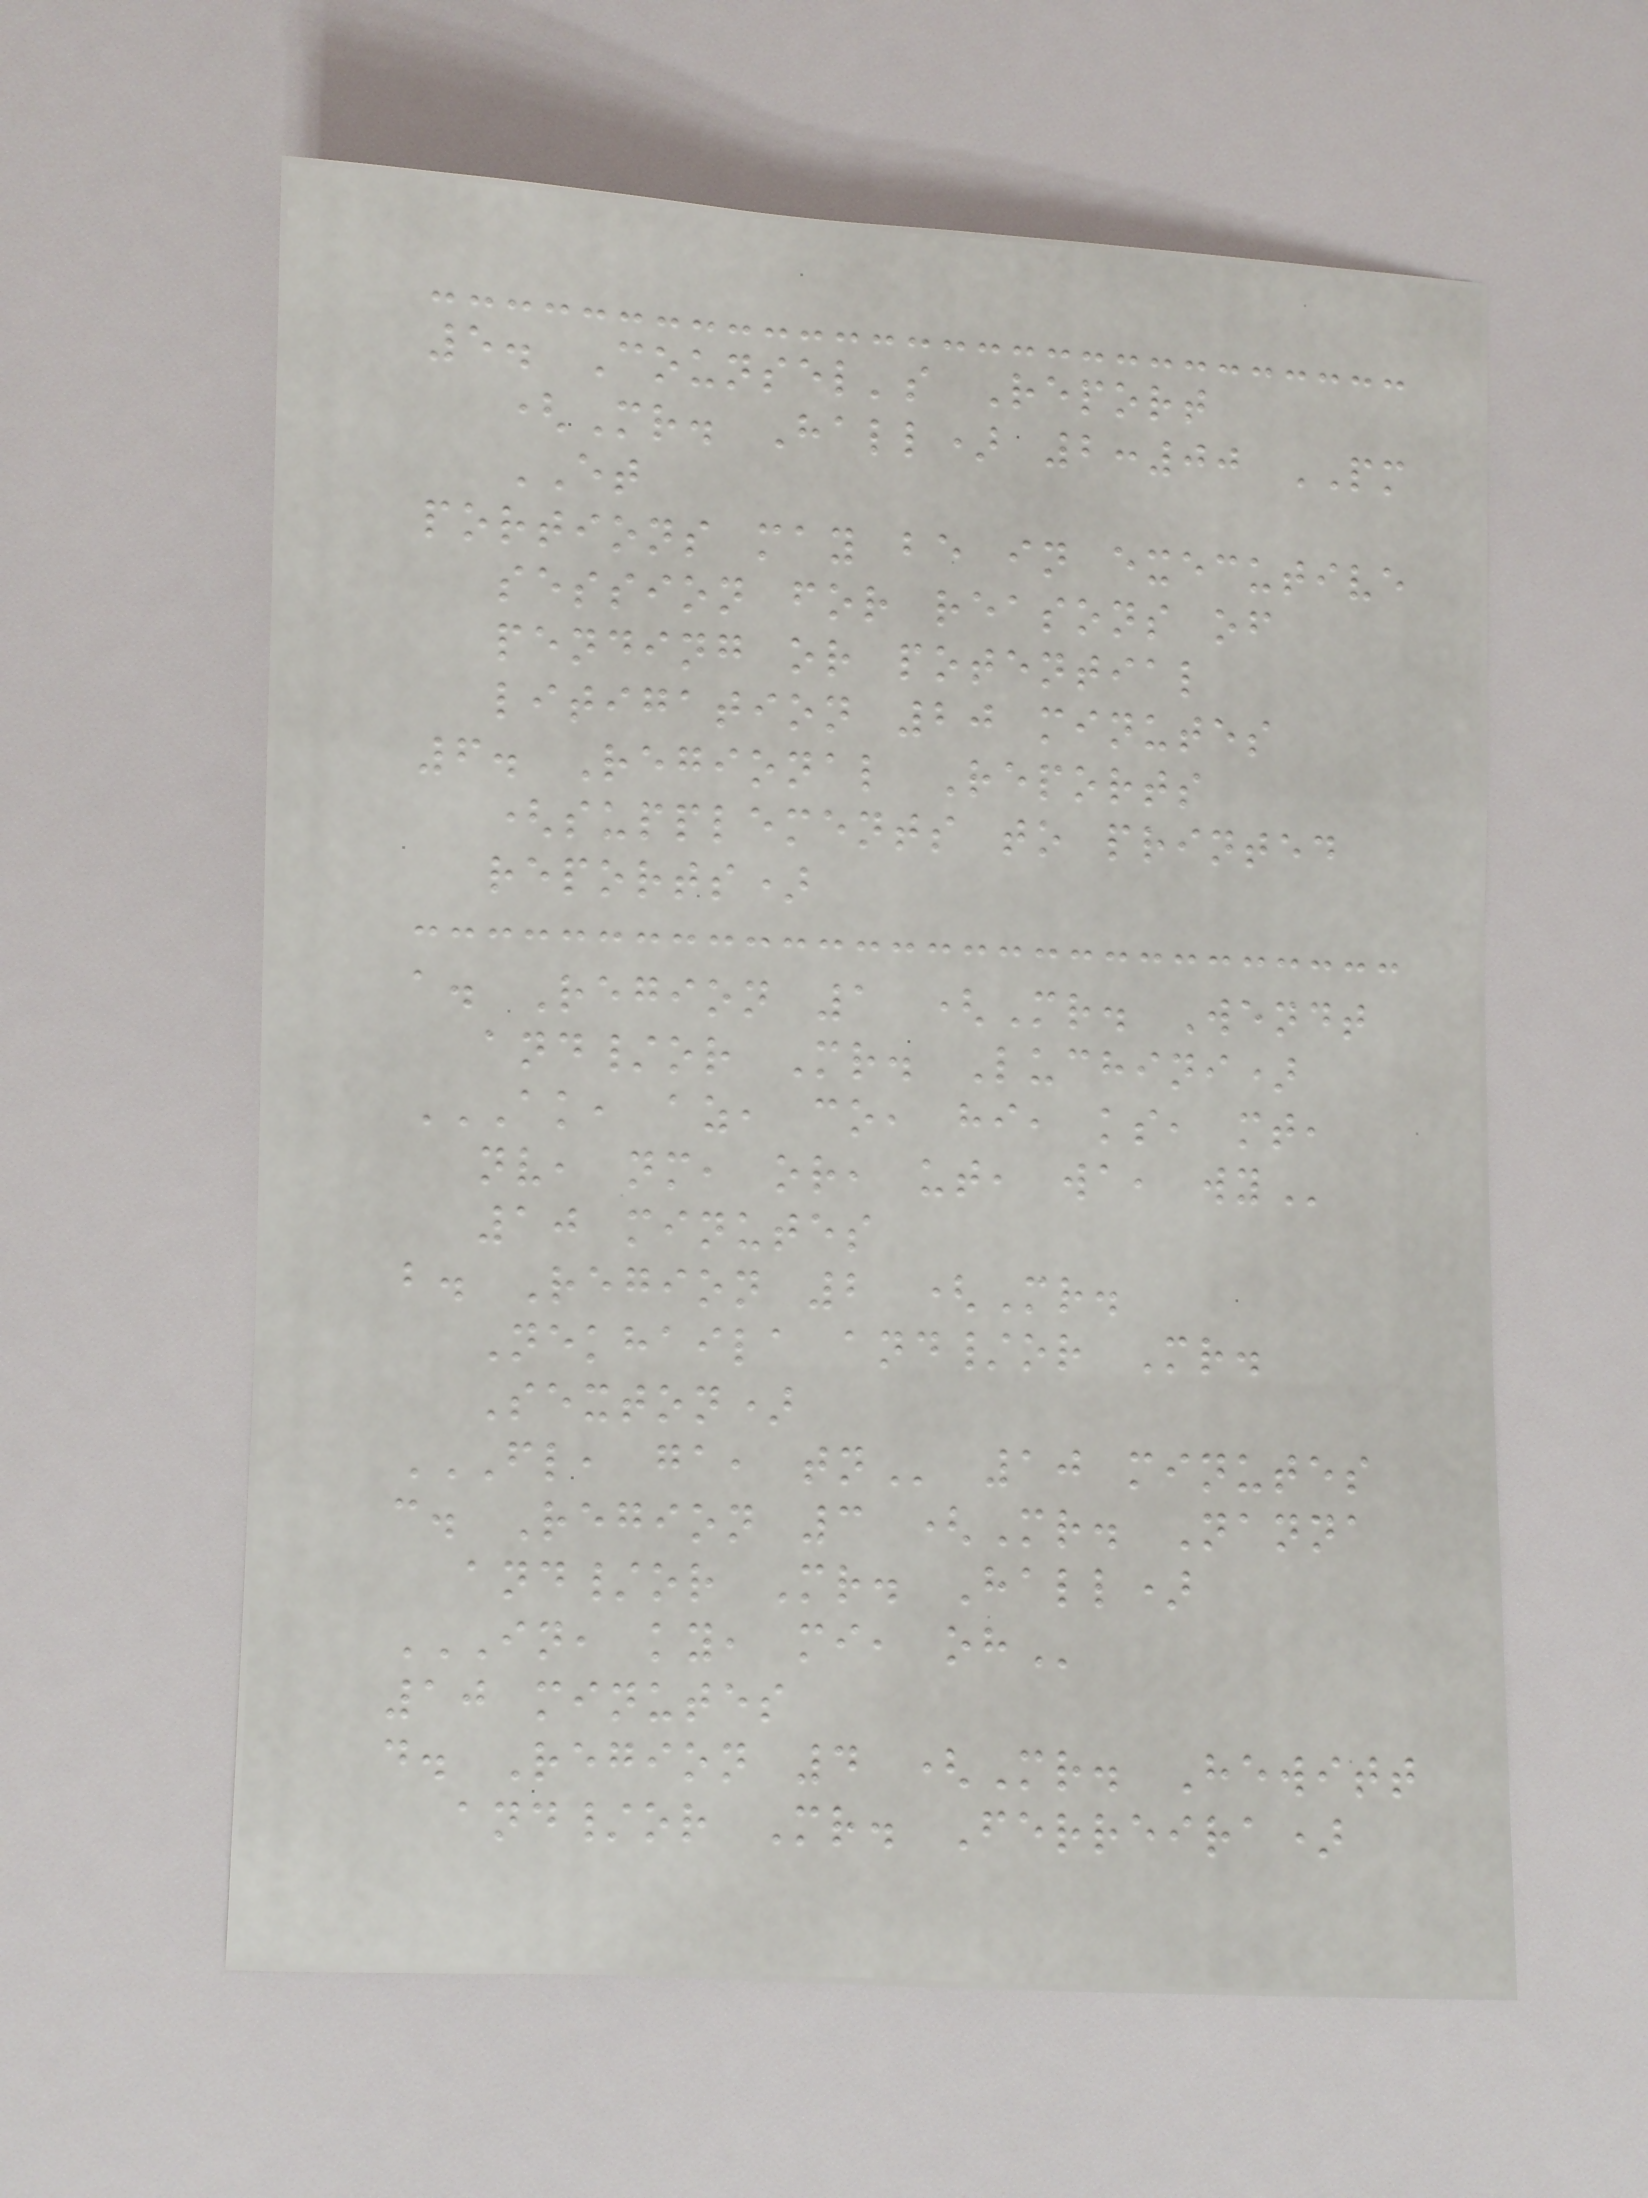5. Counsel's Report
(Mr. Hall) 2:00 PM
ET
portions may be in executive
session for reasons of
pending or potential
litigation 20 minutes
6. Regional Reports
(supplements to printed
reports)
a. Region 1 (Mr. Wendt
and/or Mr. Luchini)
AK, AZ, CO, HI, KS, MT,
NV, NM, OR, UT, WA, WY
10 minutes
b. Region 2 (Mr.
Nekhaila and/or Mr.
Sexton)
FL, GA, TN 10 minutes
c. Region 3 (Mr. Nanna
and/or Mr. Hall)
IN, KY, MI, OH
10 minutes
d. Region 4 (Mr. Hewitt
and/or Mr. Ferreira)
